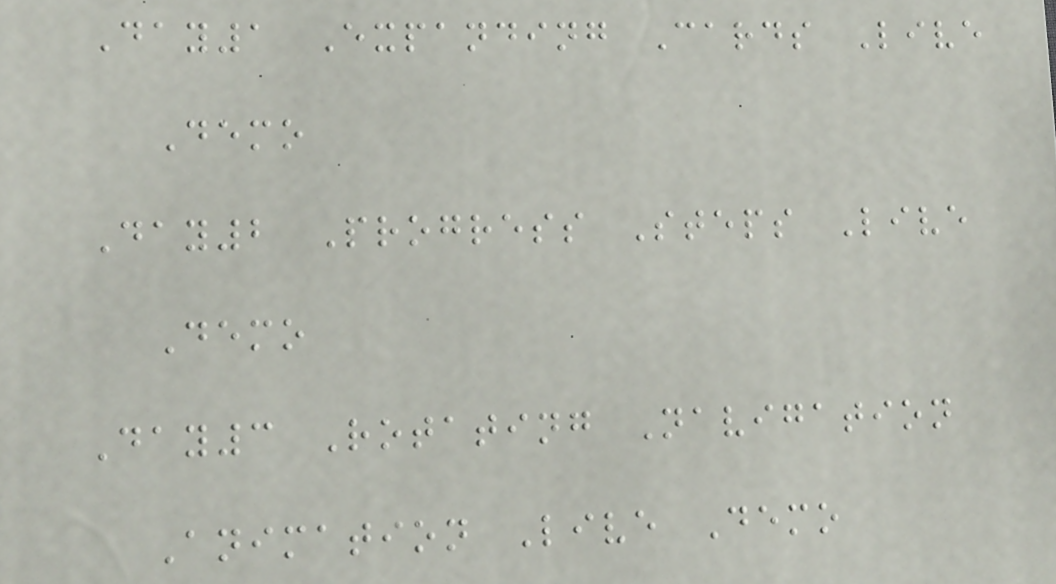Day1 Expanding Cards Live
Demo
Day2 Progress Steps Live
Demo
Day3 Rotating Navigation
Animation Live Demo
